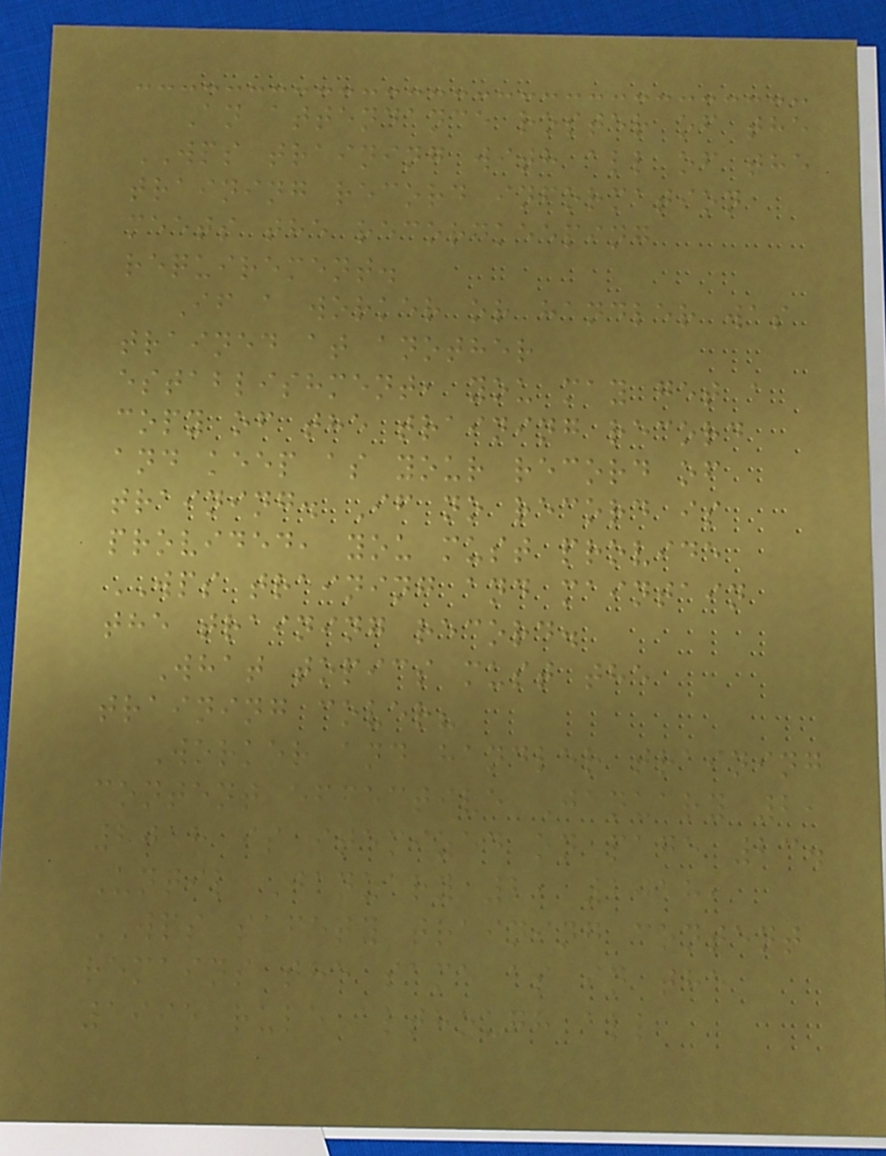An attendance roster of the
WPS training with all of the
training record information
meets the recordkeeping
requirement.
If a worker or handler was
trained at another
establishment, you may get a
copy of the training record
and keep as your record of
training. If no record is
provided, you must provide
WPS training and maintain
the training record.
What topics must the
training cover?
Worker and handler training
content effective January 2,
2018 is itemized on page 23.
Until January 2, 2018,
WPS safety training content
remains the same as in the
1995 rule although all
